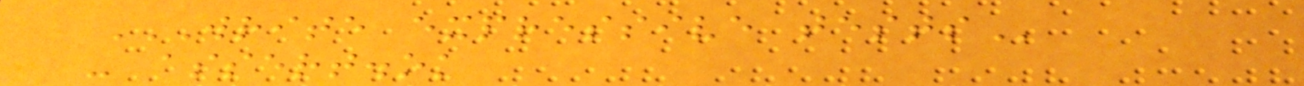WRITE EXPRESSIVE TESTS
- assert.ok
